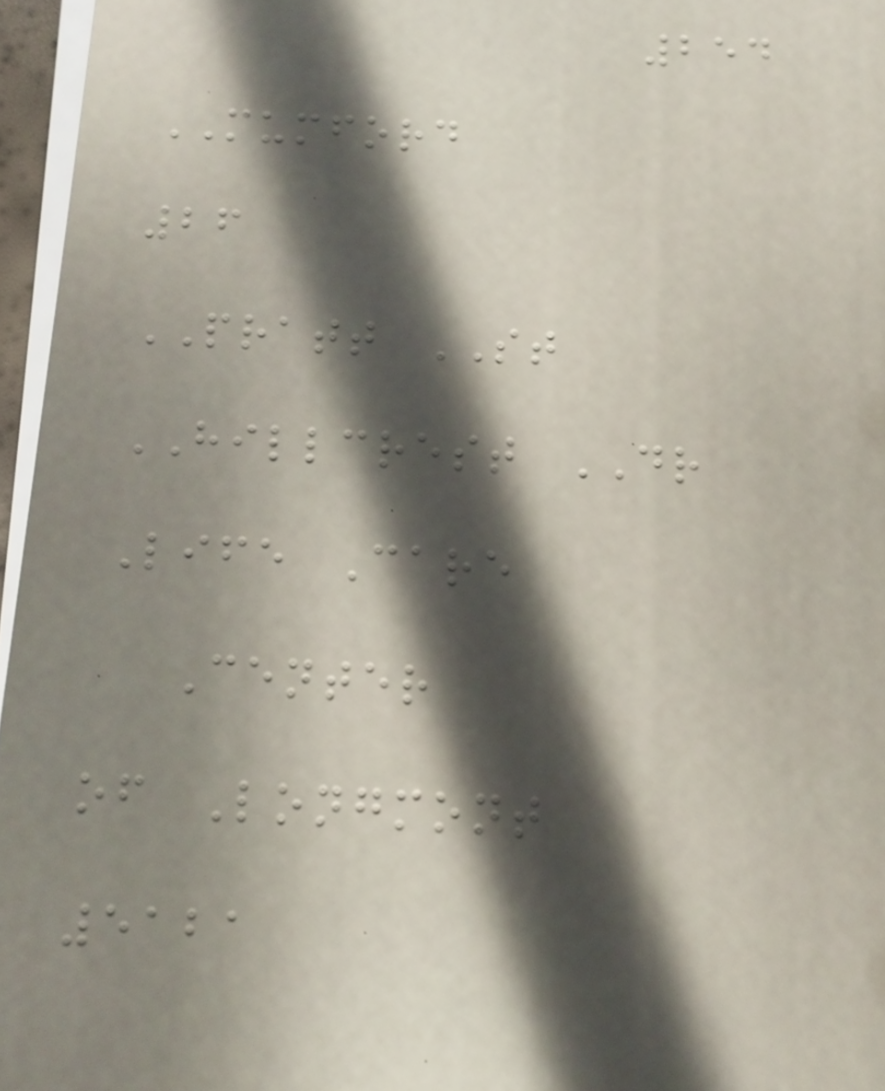254
MUMFORD
26
PRATT ST
HILLCREST DR
Life Care
Center
of Longmont
5121
